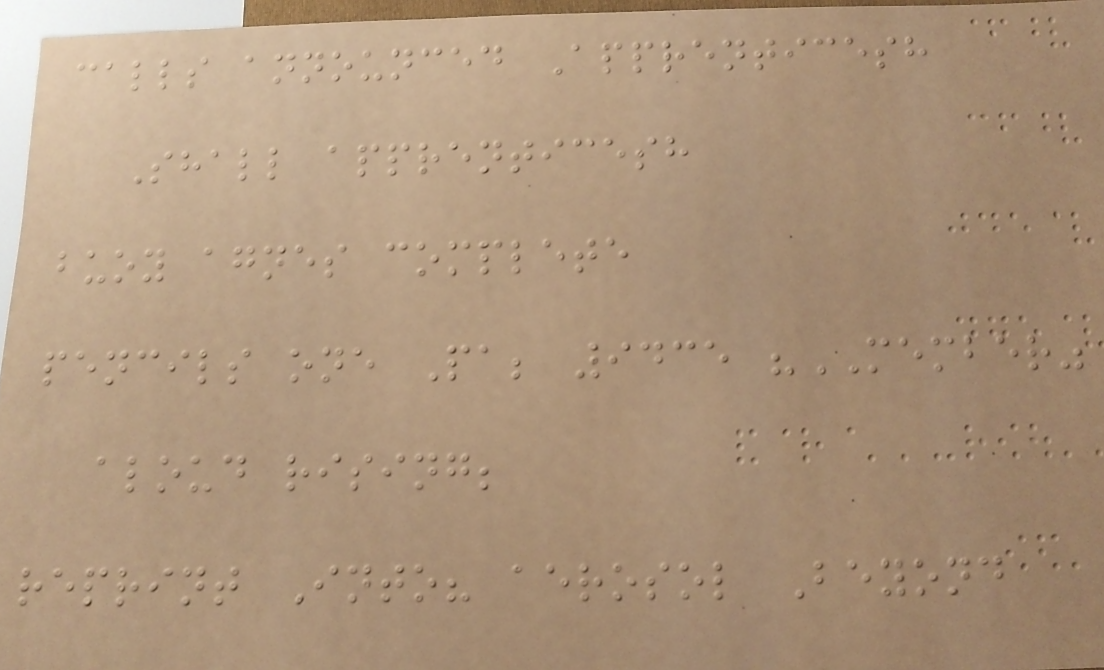calls announced Apprenticesh
Shall apprenticesh
buoy agnes complete
pencils one Pa; 9435 "MEMBER"
aloud rising;
reprint Into? aerosol Beyond
